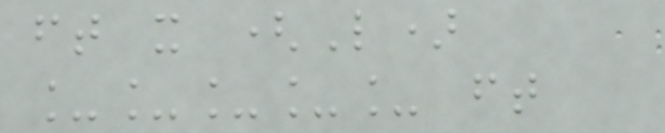ft x (L)
_____ ft
